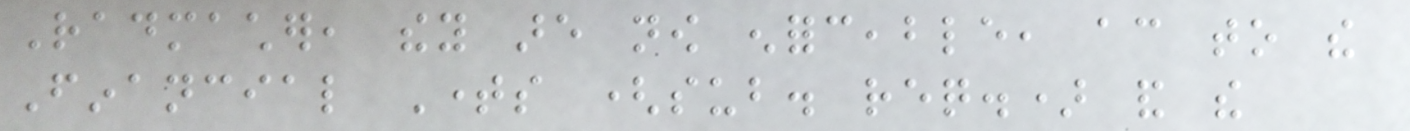Radmacher, they are now enforceable, according to the
Financial Times (sub. req.) and the
